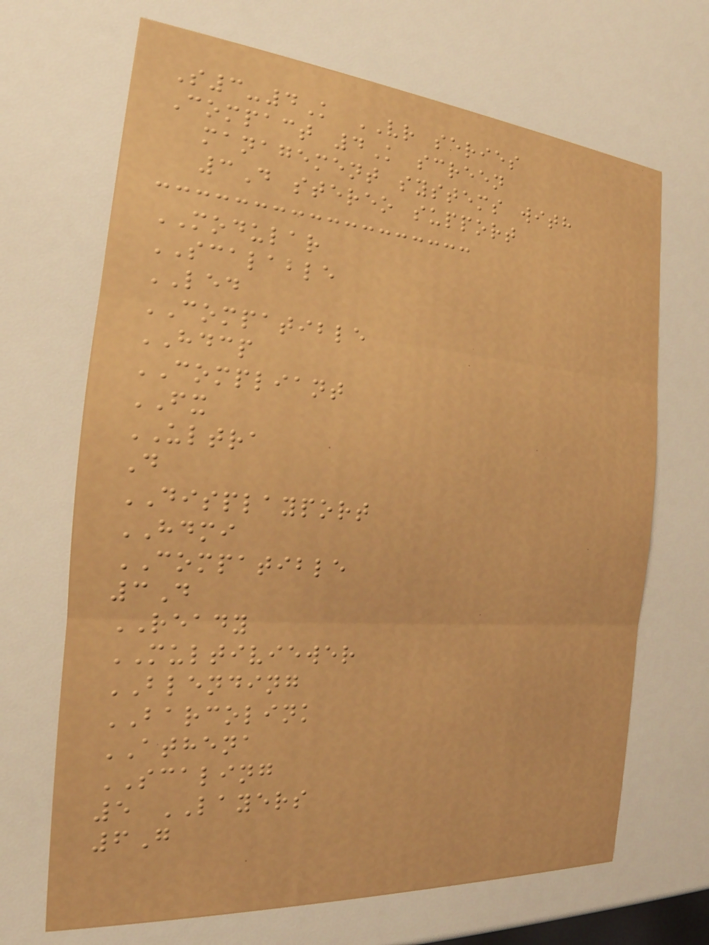S3-4K VR series
Compact 4K screen
management systems with
3D stereo support
MODULAR
SCALABLE
LED
COMPATIBLE
HDCP
COMPLIANT
FX
ULTRA
D
DISPLAYPORT
HDMI
COMPATIBLE
3D
READY
MULTIVIEWER
BLENDING
BARCOLINK
ATHENA
SCALING
5 LAYERS
6G
